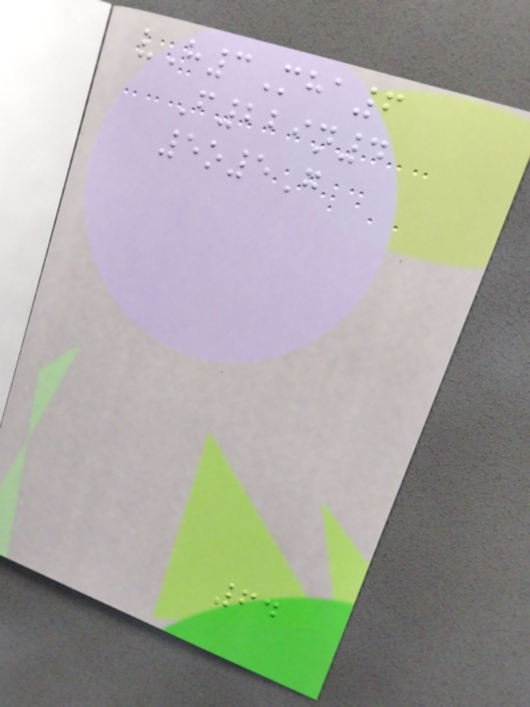vH3Mha6
F229n4
5o5G
64
